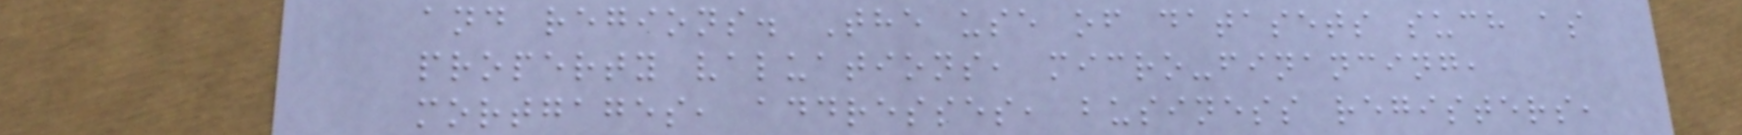and regions. The use of datasets such as
property valuations, micro-financing,
mortgages, addresses, business registers,
